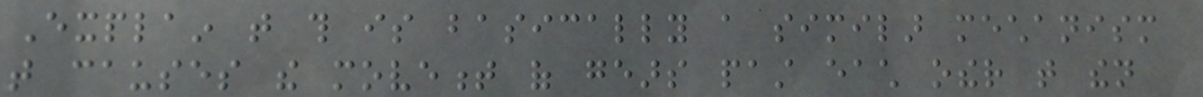Explain that this is basically a similar mechanism
that causes the movement of gears past each other that then
